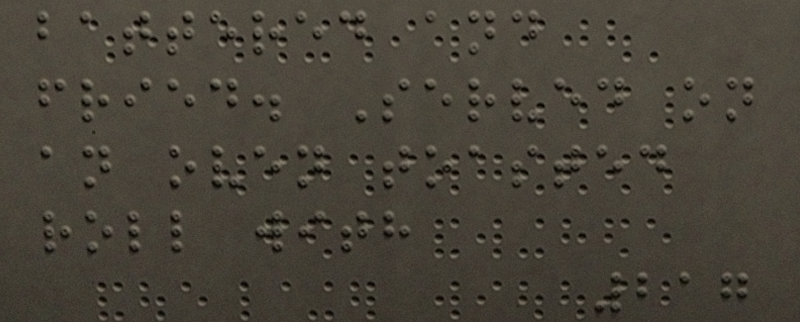battered and
fried. Served on
an oven toasted
roll with
217
